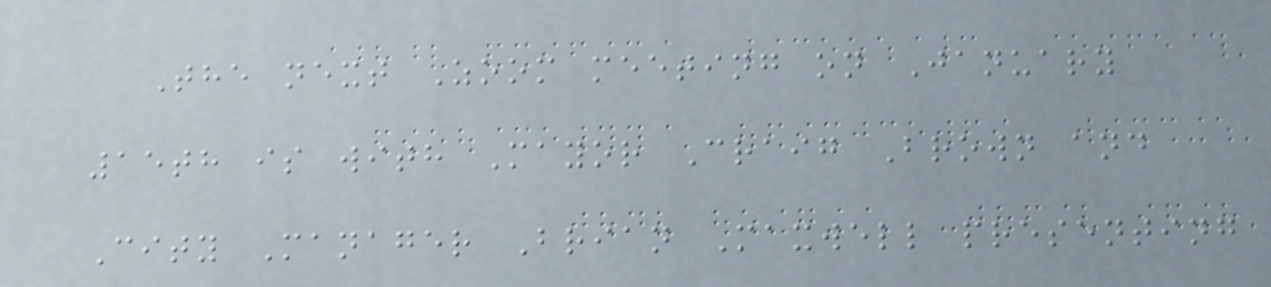The next Zoom meeting on January
15th is with Mayor Craig Brown and
City Manager Brian Maxwell presenting
